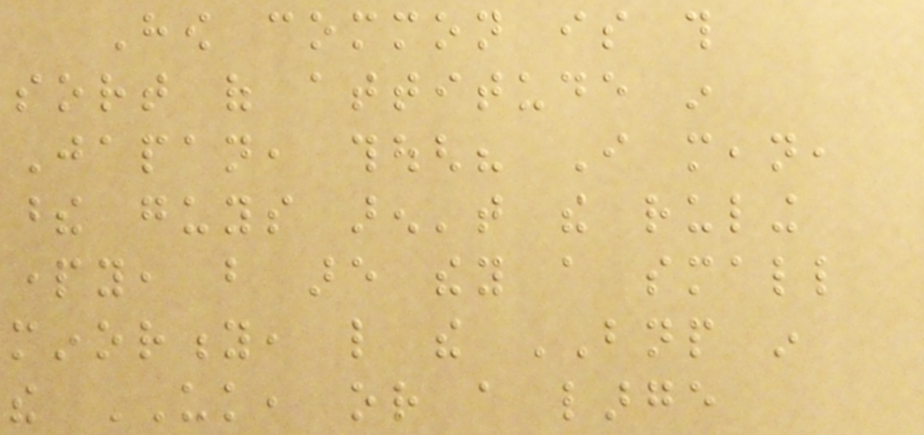How common is this
sort of attitude in
Japan, though? I mean,
these guys aren't the ruling
party, but are they a small
minority, like the BNP in
the UK, or a large
